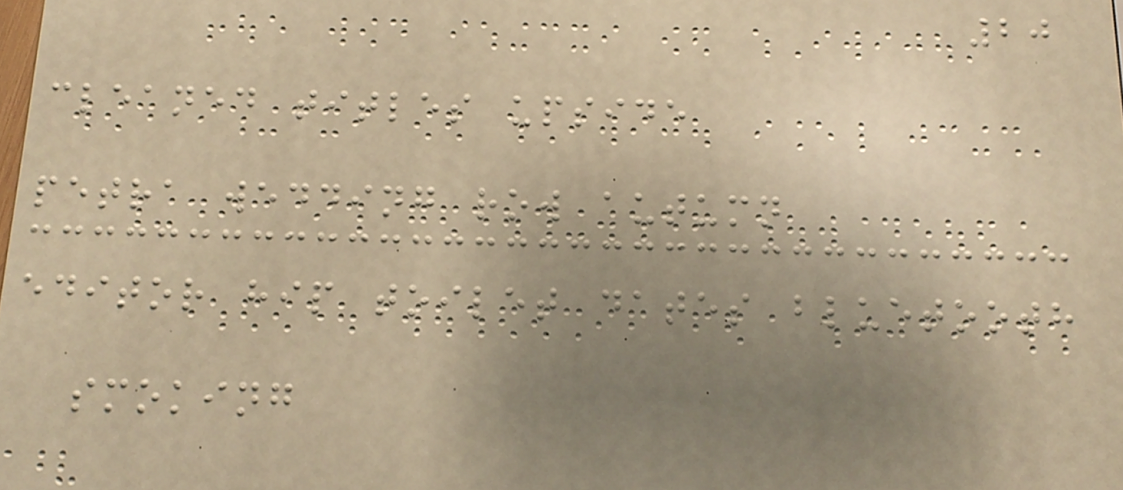20
cleaned titles upside
petra wedding row autumn
editor hip toilet dates bluetooth
smoking
